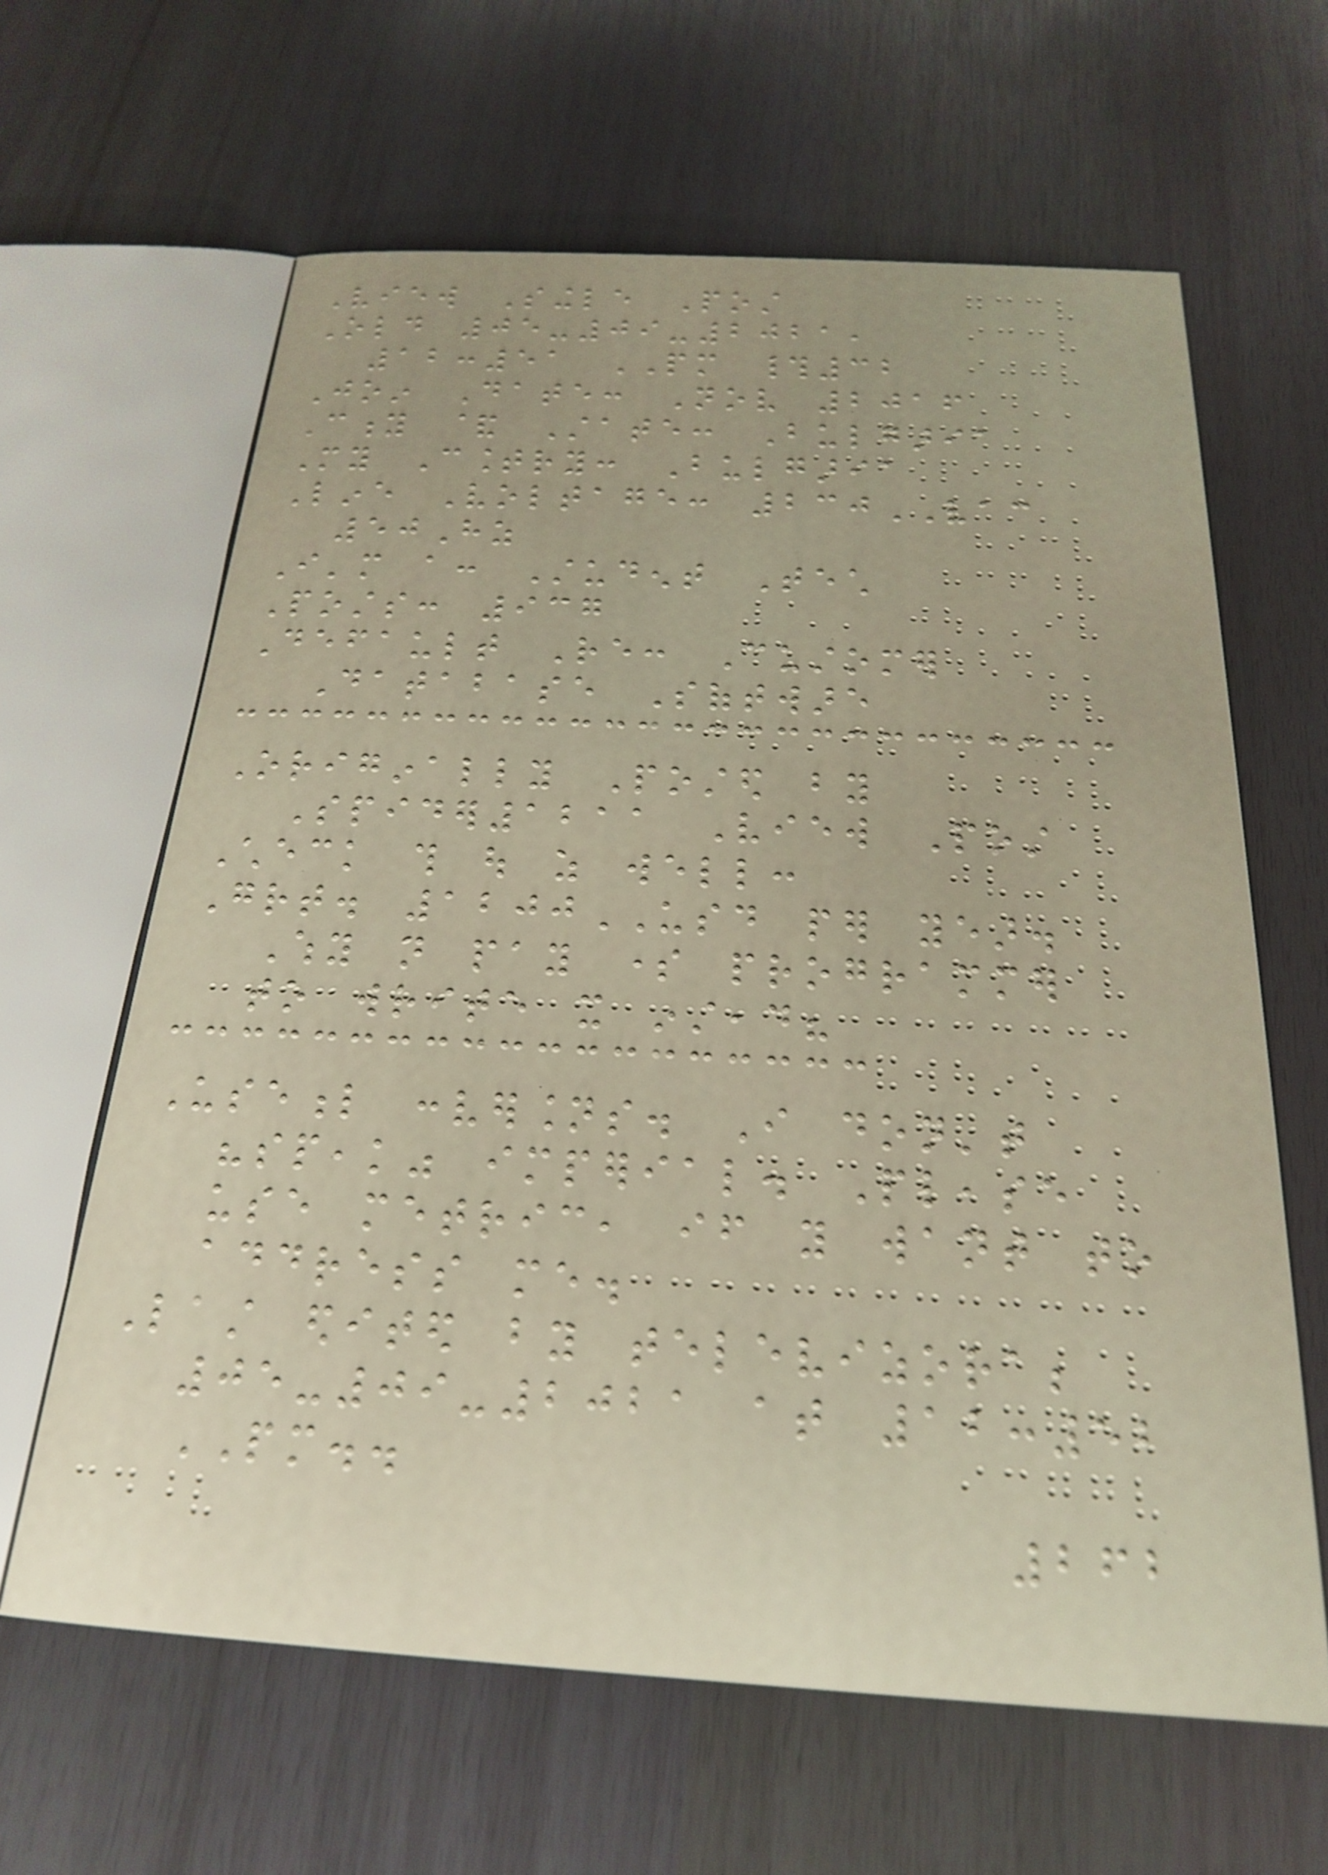View Single Post
Old 05-09-2021,
12:51 PM #32
Join Date: Nov 2016
City & State: Bulgaria
My Country: Bulgaria
Line Voltage: 230VAC
50Hz
I'm a: Student Tech
Posts: 937
Default Re: Customer
Database Software
Originally Posted by
Spider1211 View Post
Check this out as well:
Great. 1200USD per year.
Why not pay some programmer
to write it instead?
Useful conversions. I don't
"speak" imperial. Please
use metric, if you want to
address me.
Last edited by televizora;
05-09-2021 at 12:52
PM..
262
